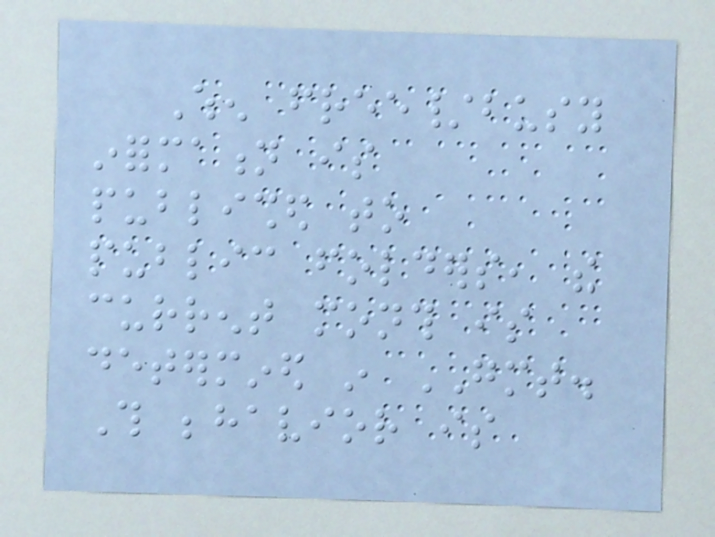When free/busy
information is
published to
public folders, the
current month is
determined in GMT.
This behavior is
